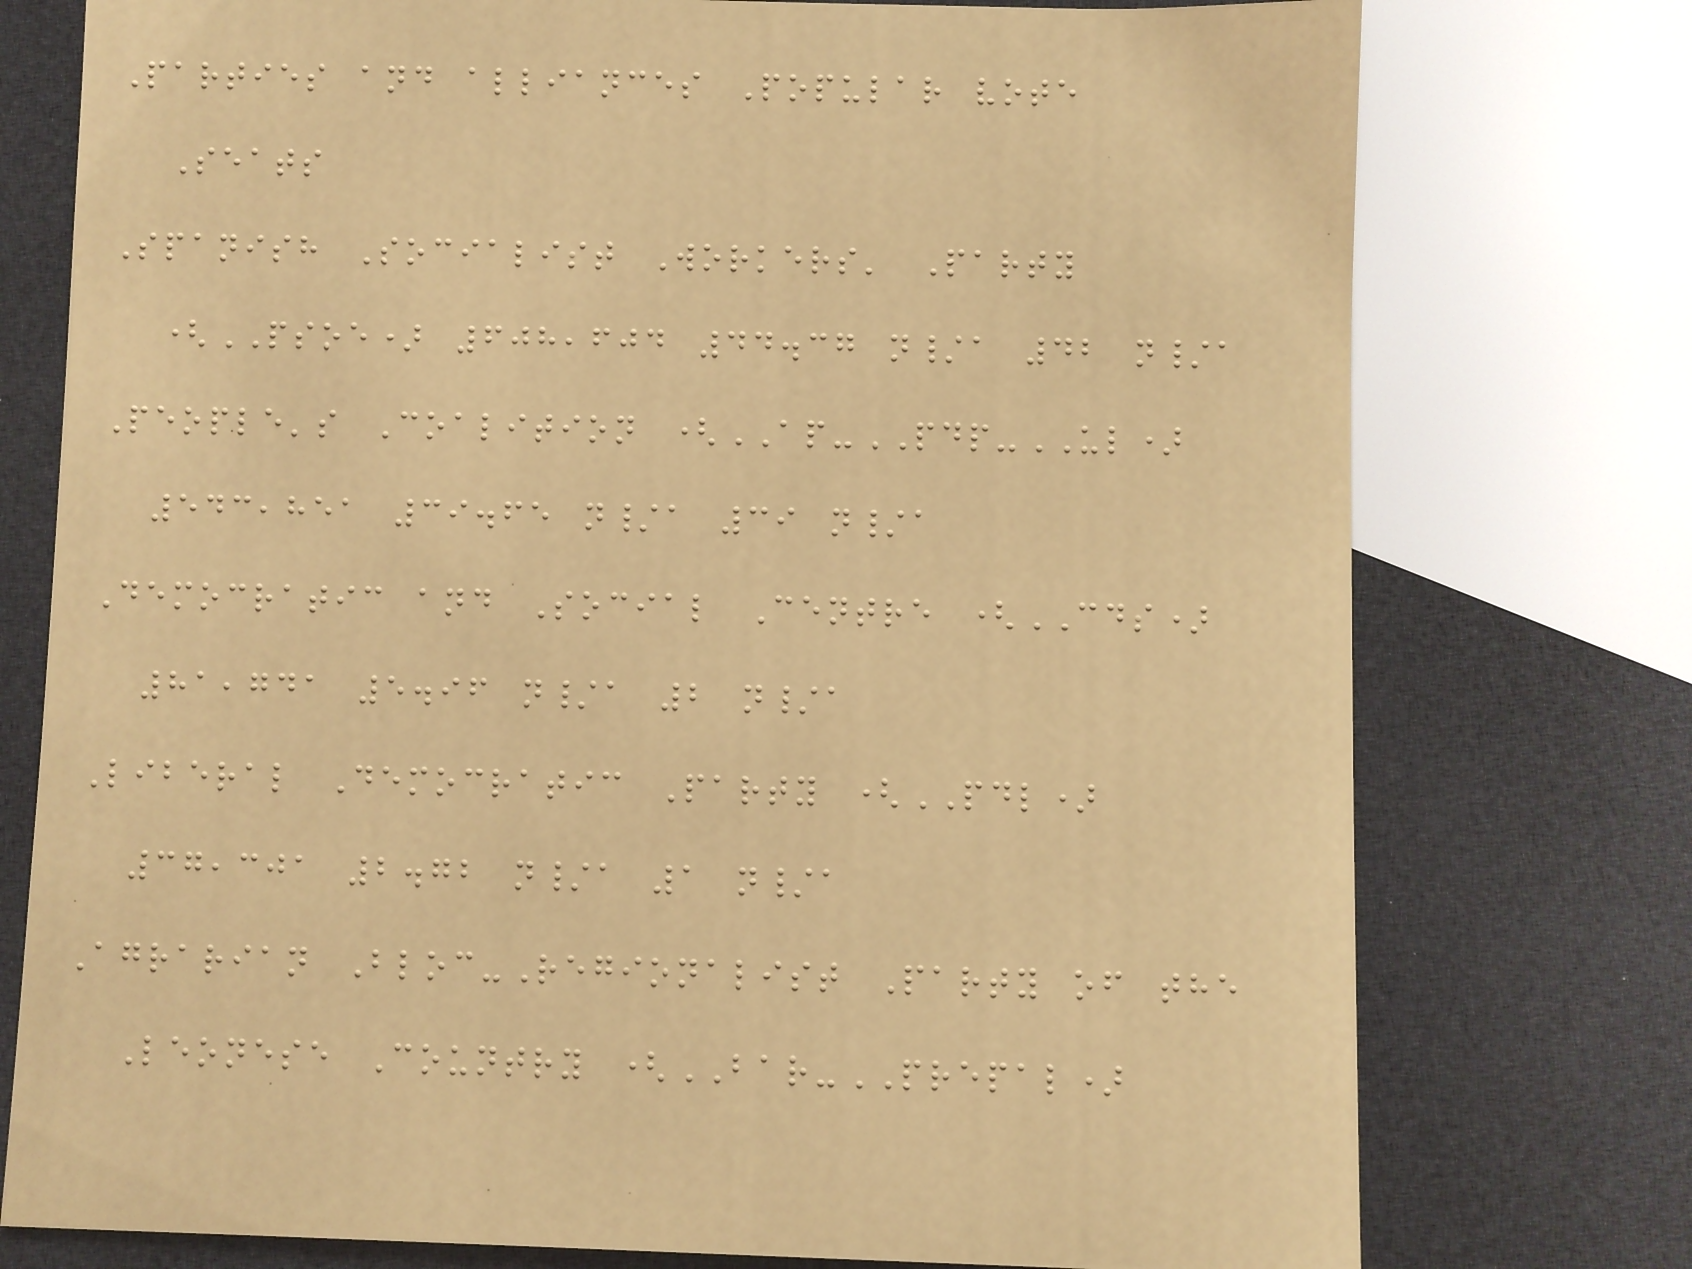Parties and alliances Popular vote
Seats
Spanish Socialist Workers' Party
(PSOE) 608,604 44.37 n/a 42 n/a
People's Coalition (AP-PDP-UL)
543,851 39.65 n/a 39 n/a
Democratic and Social Centre (CDS)
81,741 5.96 n/a 2 n/a
Liberal Democratic Party (PDL)
37,301 2.72 n/a 1 n/a
Agrarian Bloc-Regionalist Party of the
Leonese Country (BAR-PREPAL)
